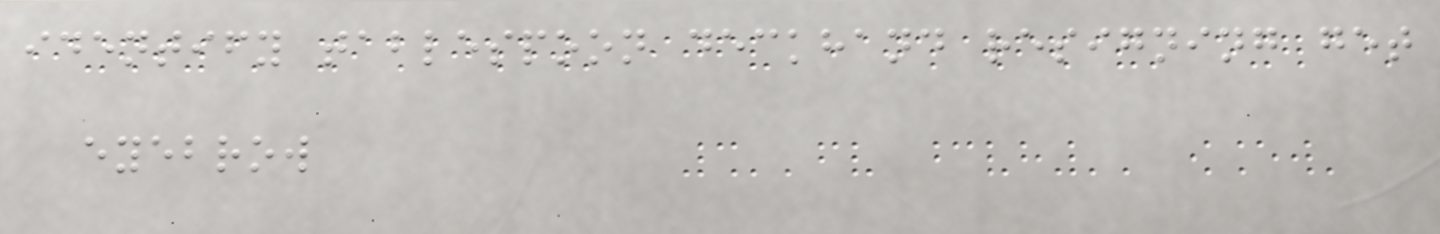identify tablespoon deckhand resigning get
eyebrow
